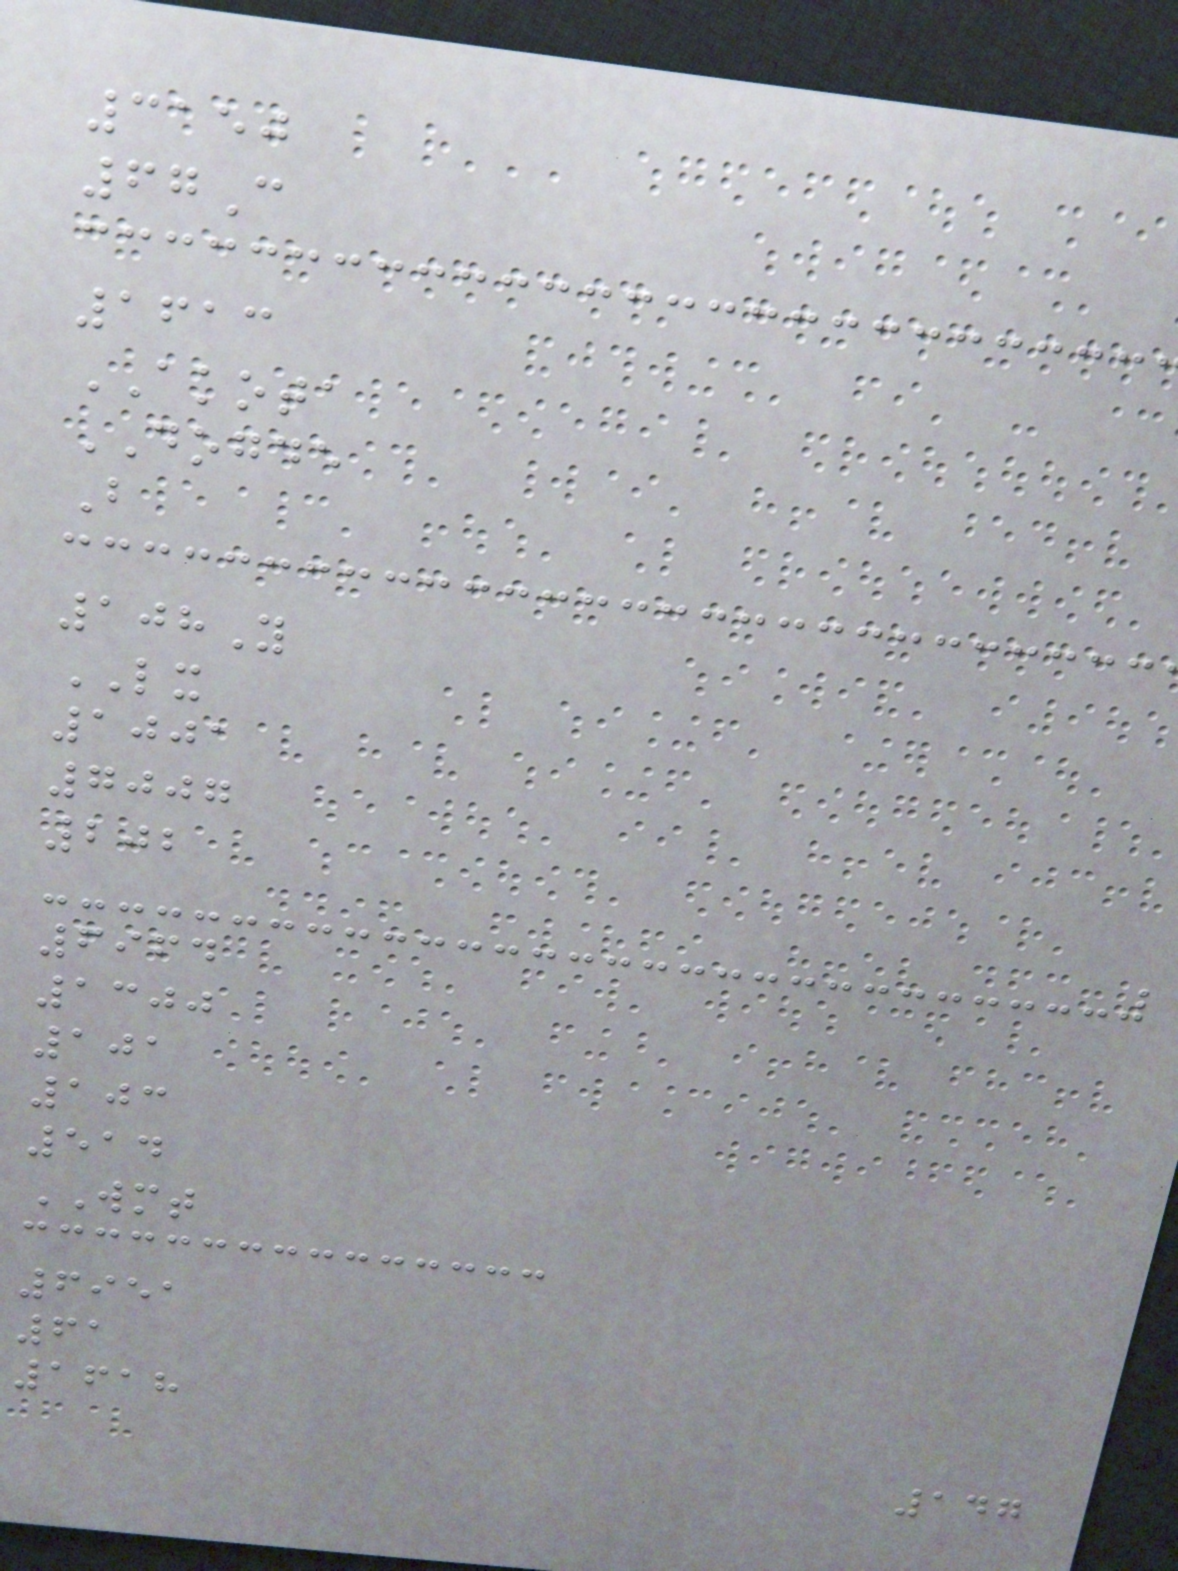3150
67C
1613
AKOTA
DOGDE
B
108Y
LX
1001
7007
202
6964
1300
101
103
514
WMT
6951
61
1618
147
